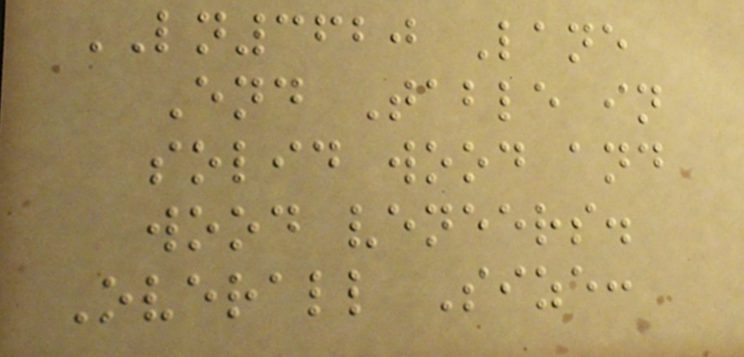LN3620 Lane
End Table in
solid wood and
wood veneers.
Overall Size:
